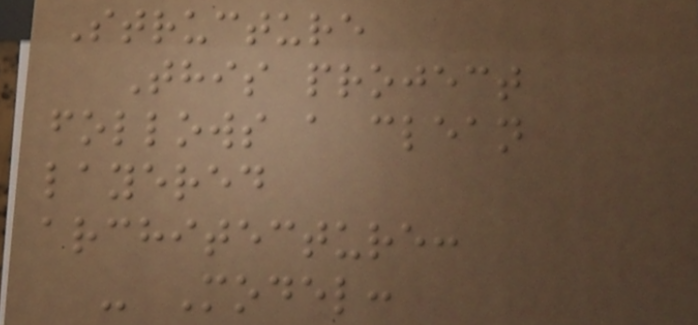Structure
This project
follows a clean
layered
architecture:
- Model:
